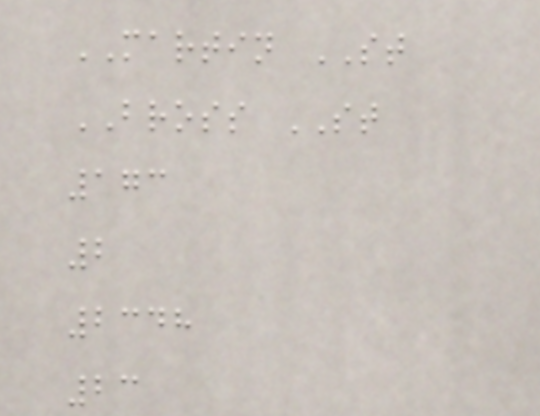MARTIN ST
BROSS ST
173
2
2348
23
